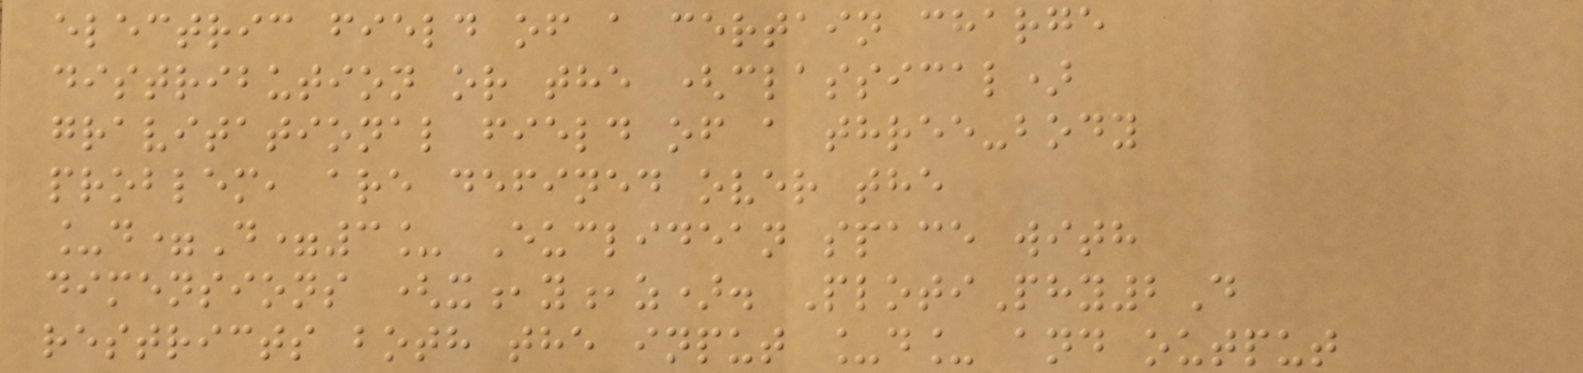electric field of a certain charge
distribution or the (classical)
gravitational field of a three-body
problem, are defined over the
_d=D=3_ Euclidean space with
dimensions (x,y,z). PlotiPhy2D
restricts both the input _d_ and output
